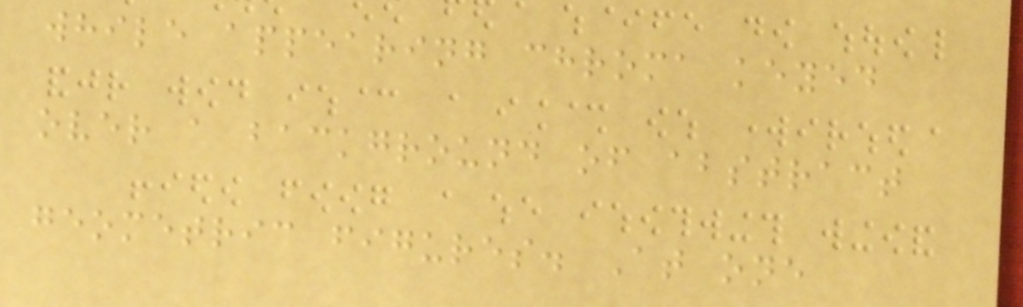while appearing chroma keyed
over a background of abstract
geometric figures. At one
